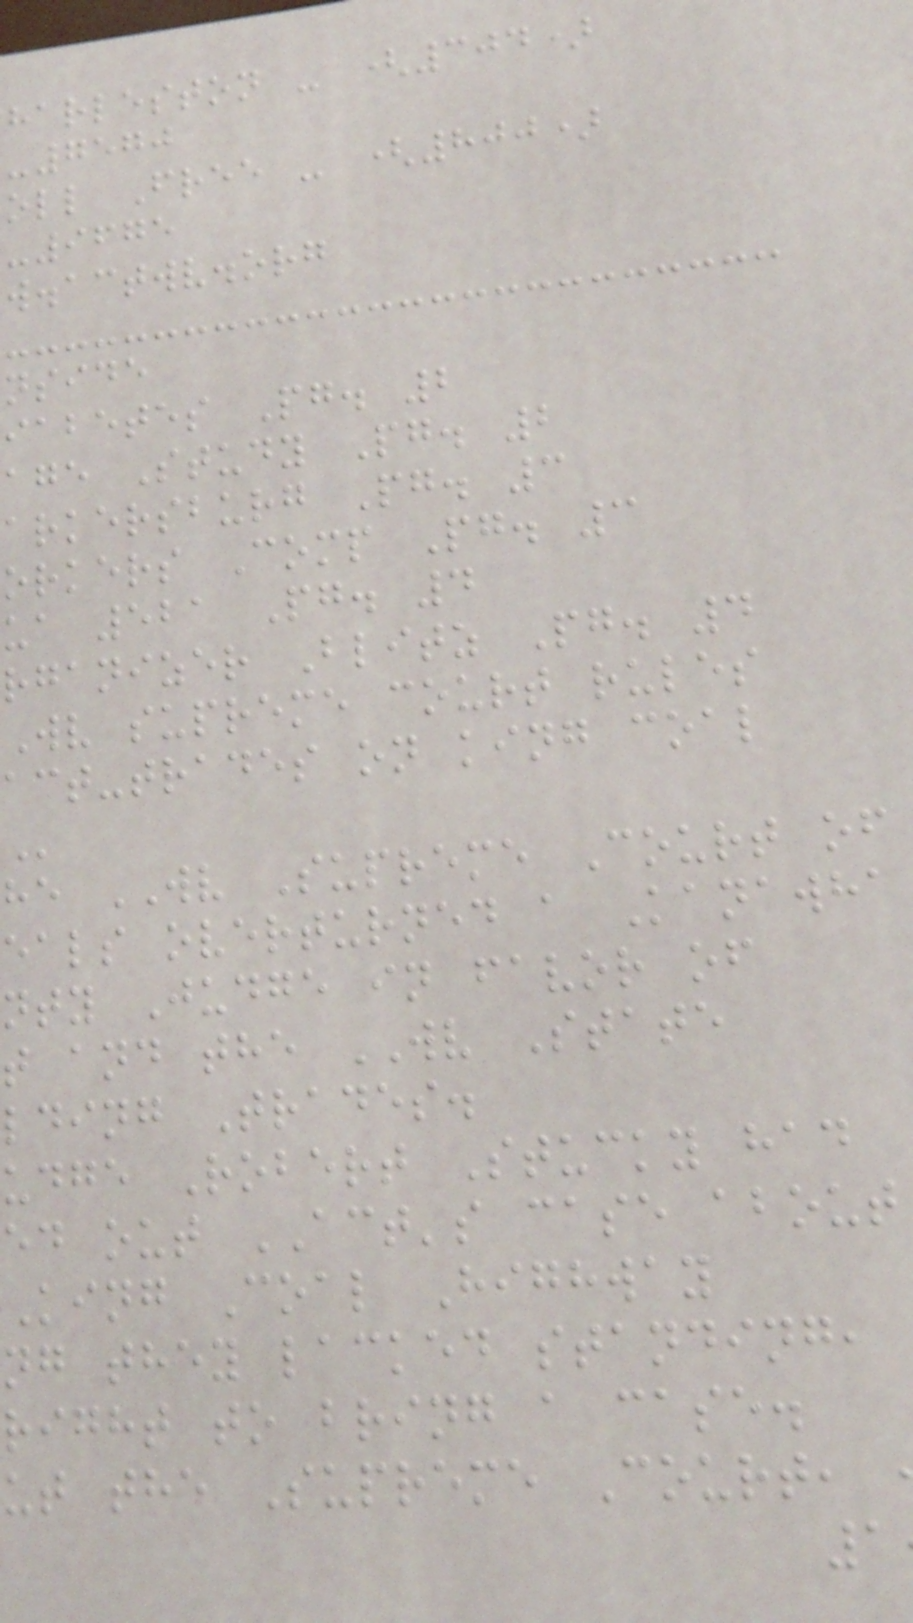harleston - (304)
-7570
oll Free - (800)
-9675
w.actwv.org
nside
iabetes Pg. 2
age Study Pg. 2
arkersburg Pg. 3
orkers Comp Pg. 3
ua 521 Pg. 4
rganizer Blitz Pg. 4
wv supreme court rules
act-trades on king coal
he WV Supreme Court of
eals overturned a Kanawha
nty Judge in favor of
t and the WV State
lding Trades.
udge Robert Stucky had
ed out ACT's case about
King Coal Highway
ng they lacked standing,
right to bring a case.
ut the Supreme Court,
